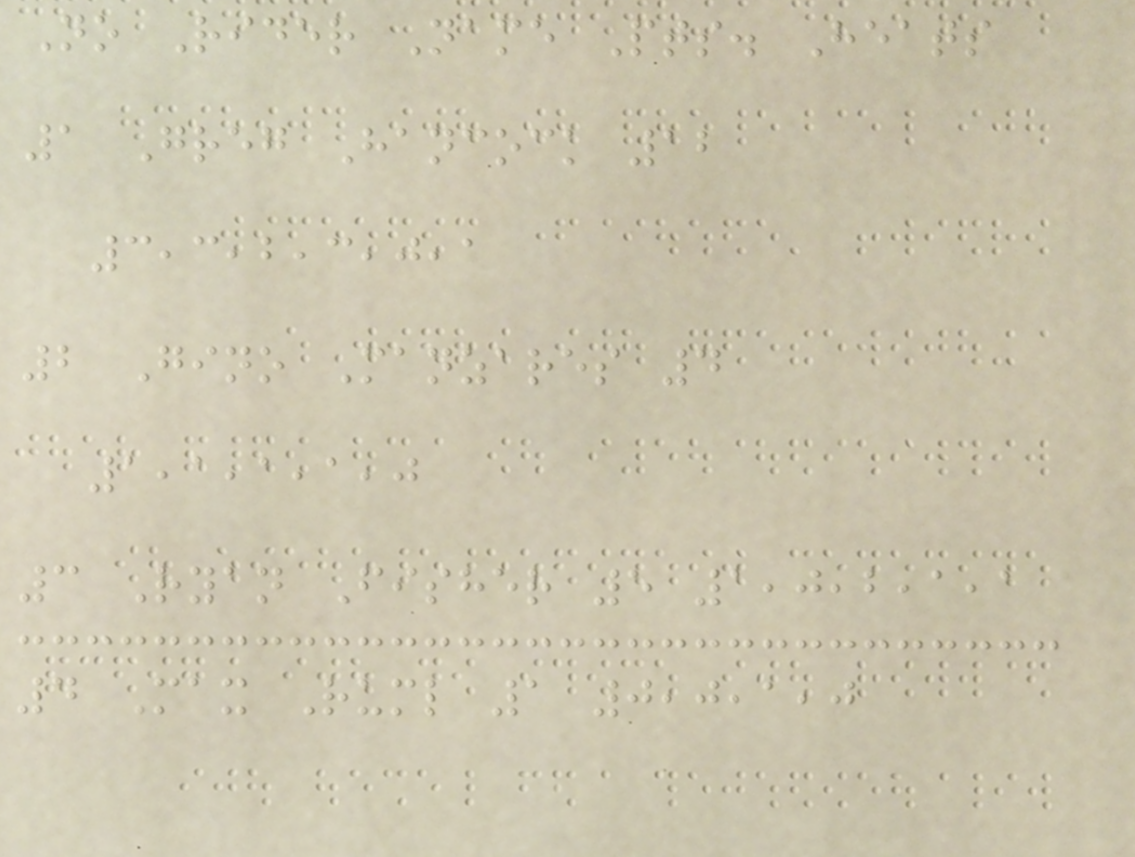No Rider Name Pts. Heats
1 Greg Hancock 12
3,3,2,3,0,1
2 Gino Manzares 4
1,1,1,1,0
3 Ryan Fisher 5 1,0,2,1,1
4 Max Ruml 1 0,0,1,0
